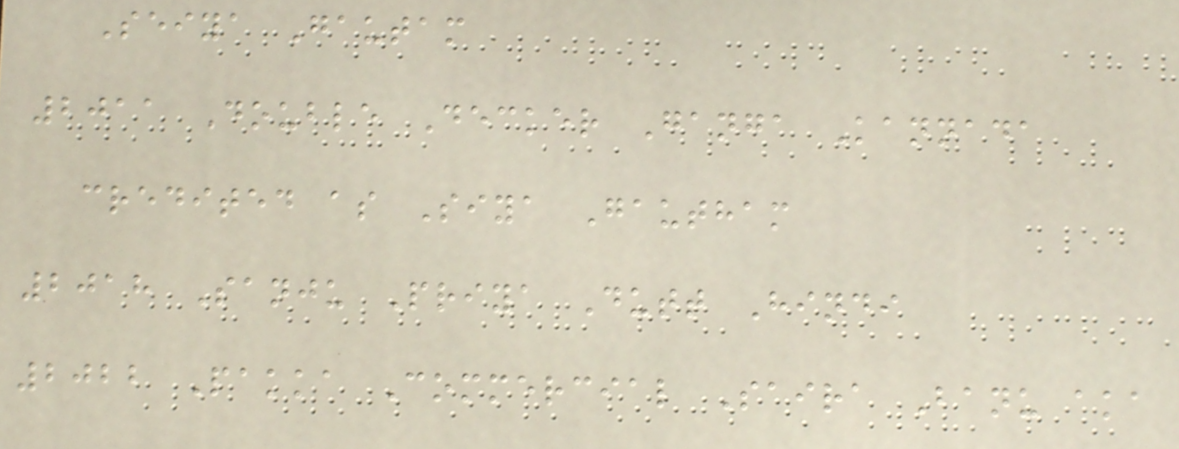Seiya Gautam
2011 Double Decker Ganga Kannada
credited as Siya Gautham
2018 Sanju Priya Dutt Hindi
2022 Pakka Commercial Saira Banu aka
